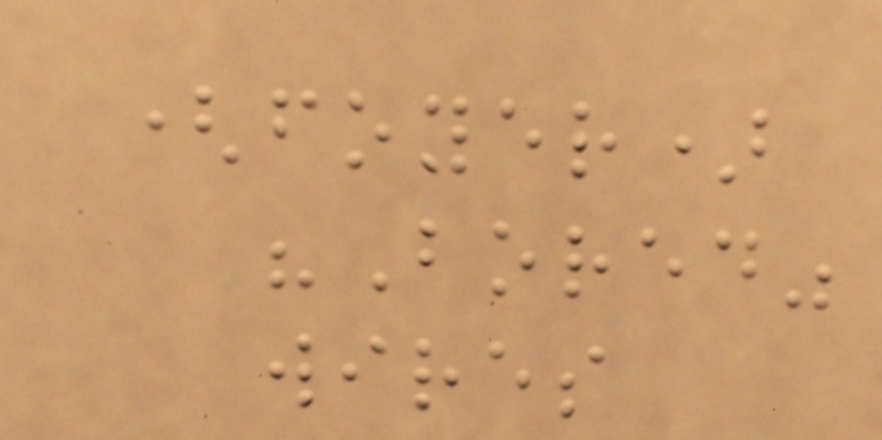(foyer)
"Bored"
wires
